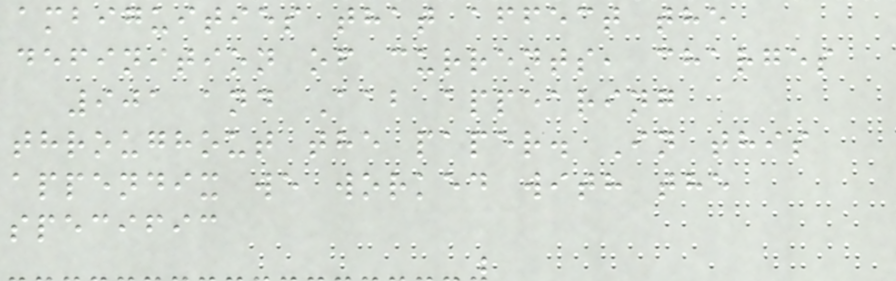ambiguities that affect the
definition of currents, charges
901 and Aab appearing
throughout the paper. In this
appendix we worked with the
specific
